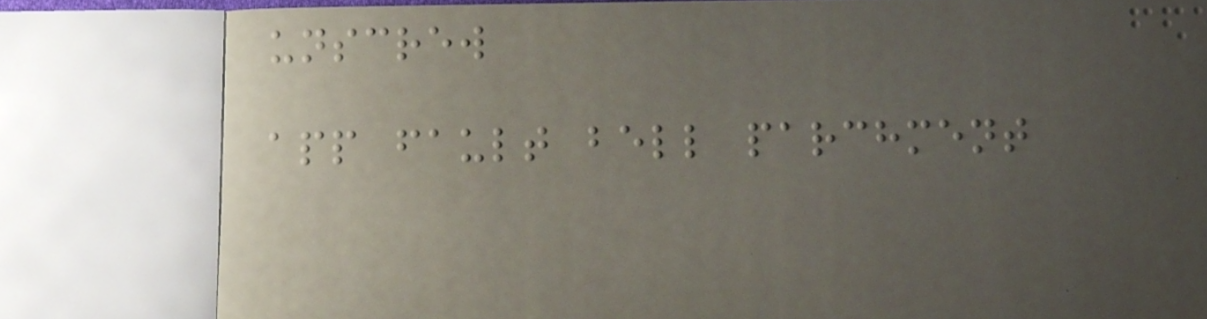unscrew
app fault bell parchment
